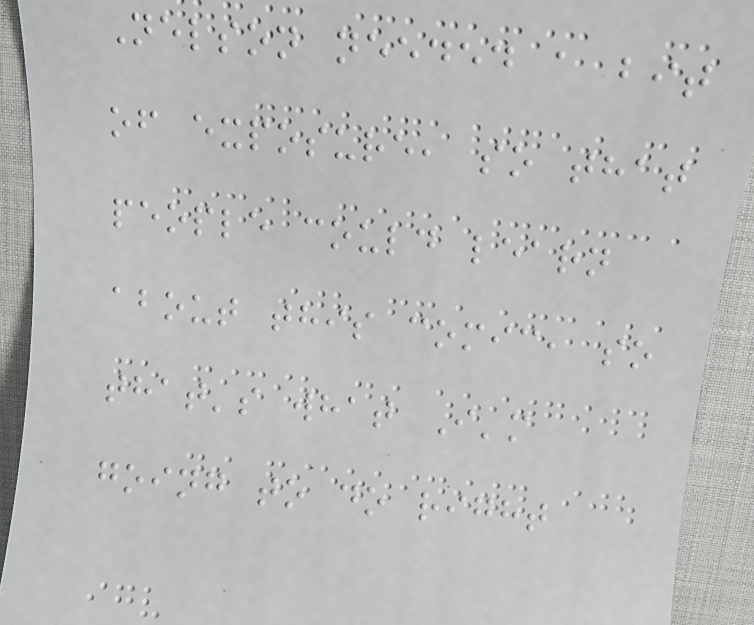Nelson needed a bit
of exposure, so that
people could learn
about this comic, so
that's what I'm
going to do right
